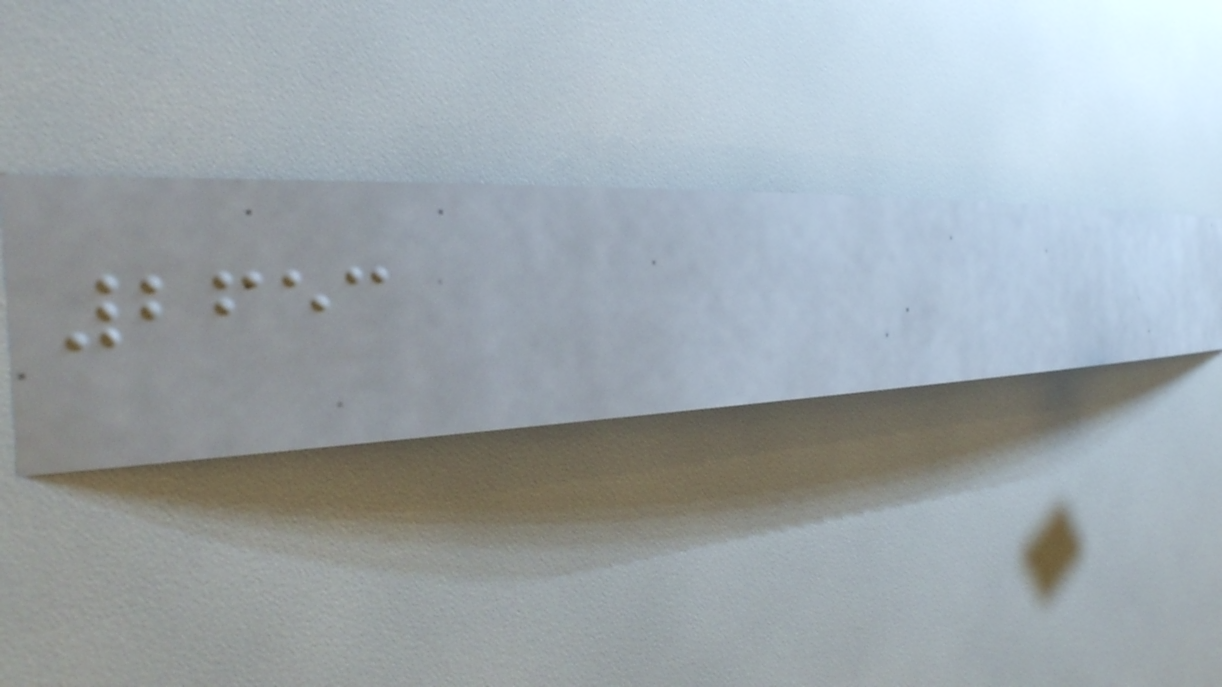2653
